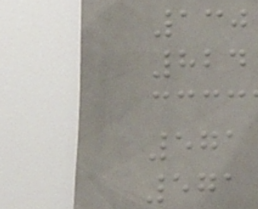130
824
571
571
